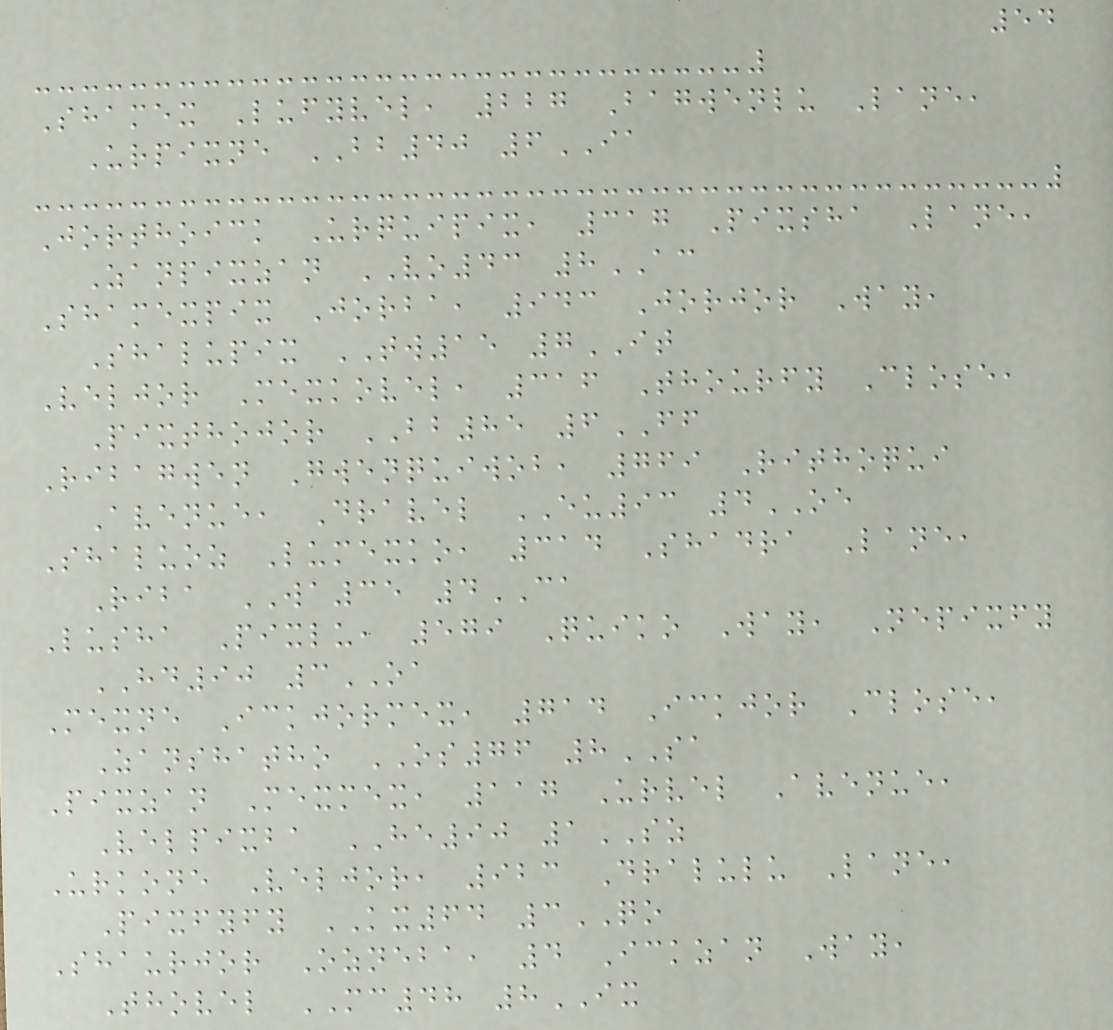54
Shamex Lufyvel, 227 Bagwenlu Lane,
Urpixne BB40 6IA
Jorthoick Urquipix, 317 Pixsha Lane,
Zanpixzan VO43 8AC
Shamexpix Jorba, 943 Jorjor Way,
Shalupix TW15 7IT
Veljor Mexkovel, 316 Thourfy Close,
Pixthojor BB85 6FF
Ribagwen Gwenquiwob, 769 Rithoqui
Avenue, Dravel EU93 4OE
Shaluoz Lumexko, 314 Shadra Lane,
Riba WA35 4CA
Lusha Pixlu, 579 Quiko Way, Nepixfy
HD90 3OA
Mexne Ickjormex, 714 Ickjor Close,
Zanshatho OS76 8SA
Pixzan Mexmex, 117 Urvel Avenue,
Velpixba HE90 1SZ
Urkone Veljor, 923 Dralulu Lane,
Pixfyfy KX64 3QO
Shaurjor Ozneba, 4 Ickzan Way,
Thovel MC48 8IX
